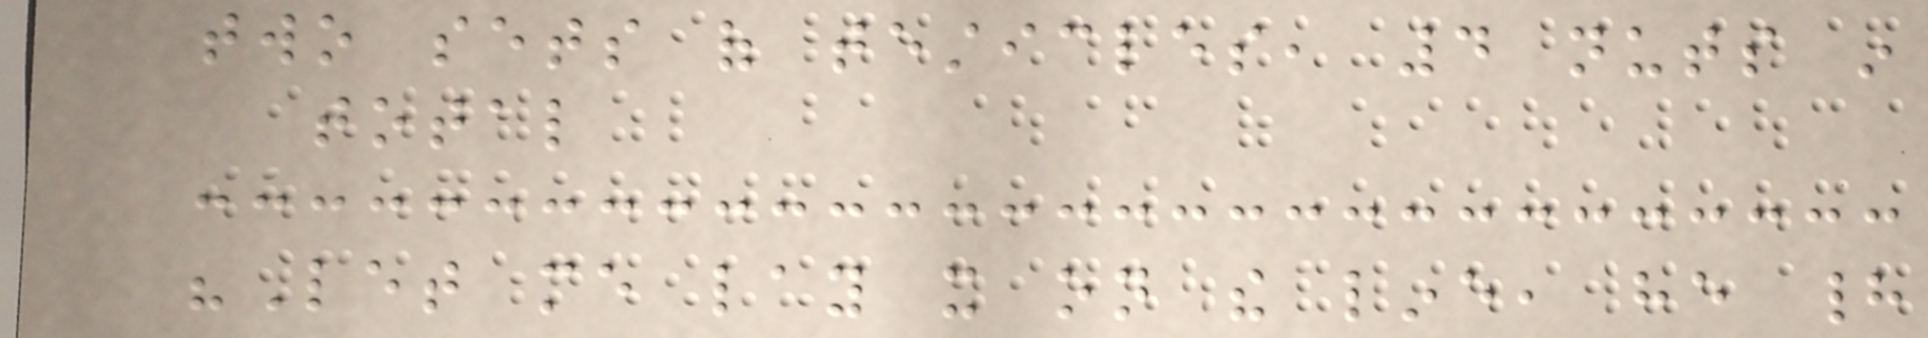two sets of testicles, 4 nuts in
total
"Let me lay it on the line, he had
